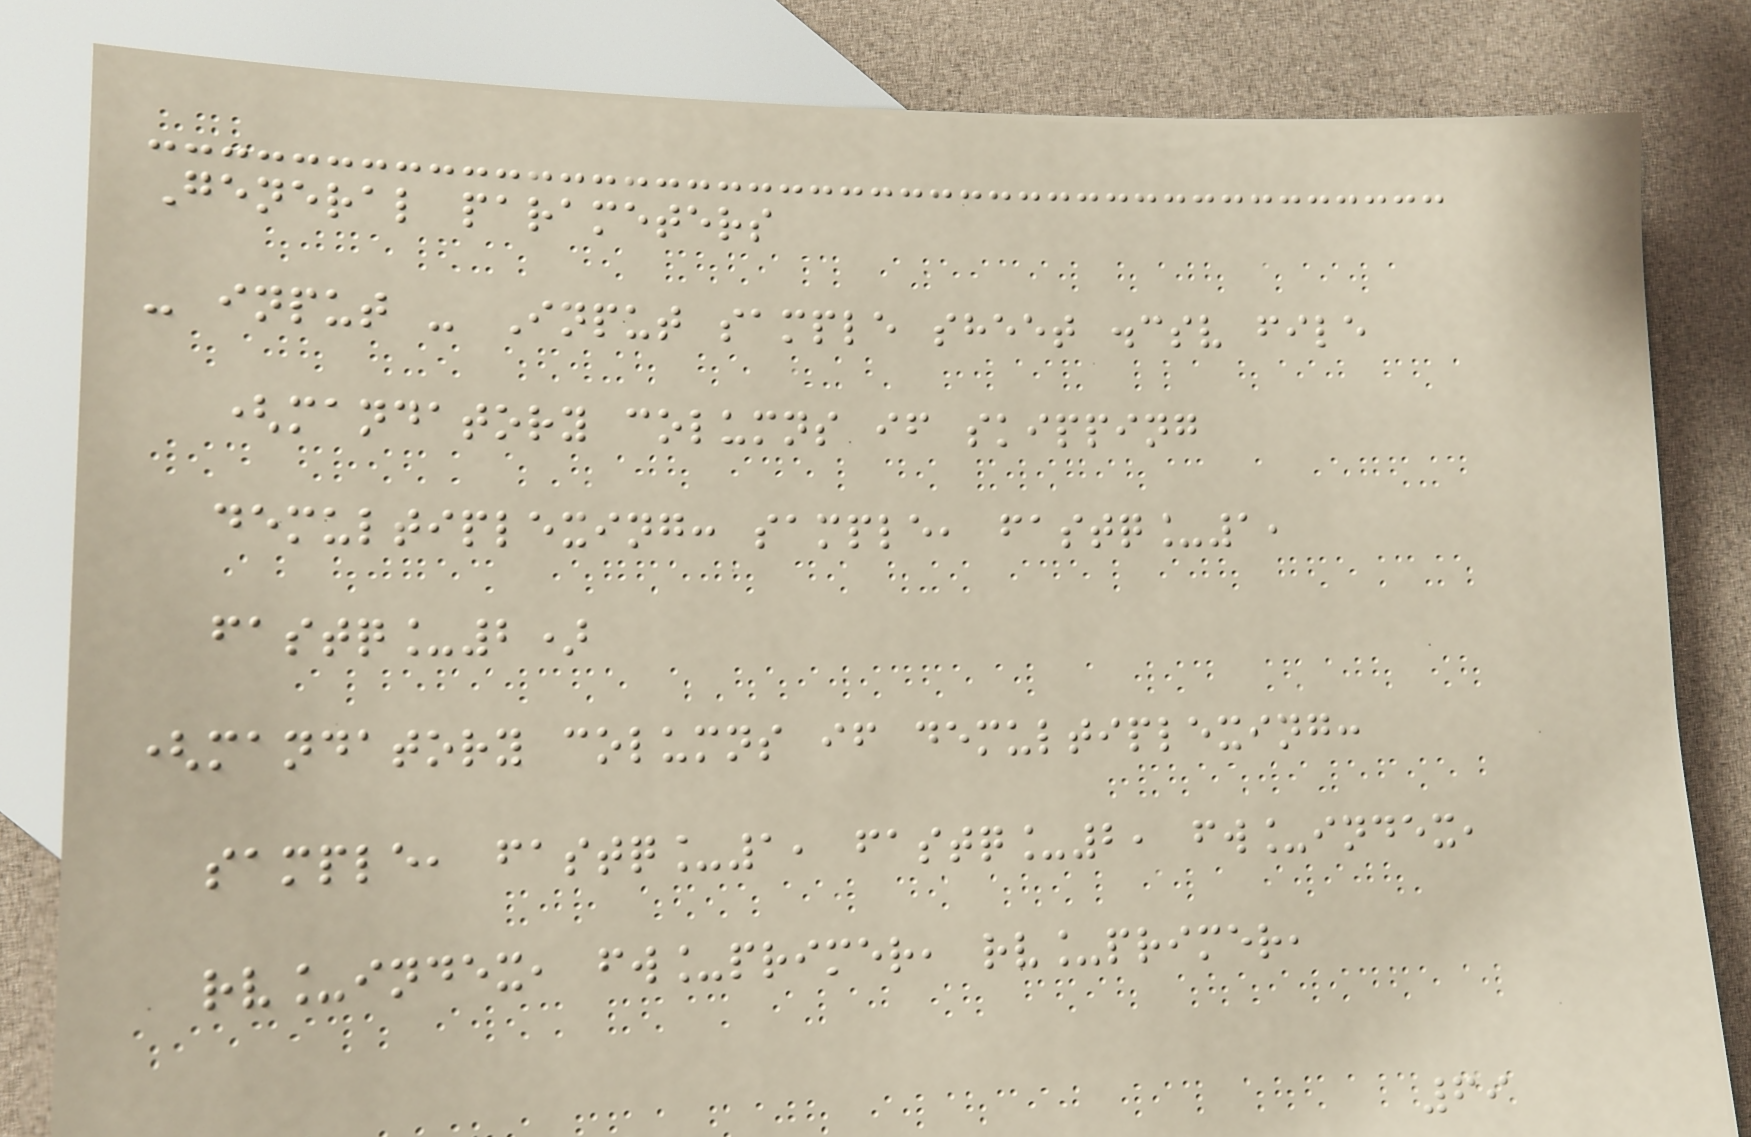General parameters
- input - Input sample sheet .csv file
(mandatory columns if skipping
demultiplexing: sample, fastq_1,
fastq_2)
(mandatory columns if demultiplexing:
sample, fastq_1, fastq_2, fw_index,
rv_index, fw_primer, rv_primer,
69
